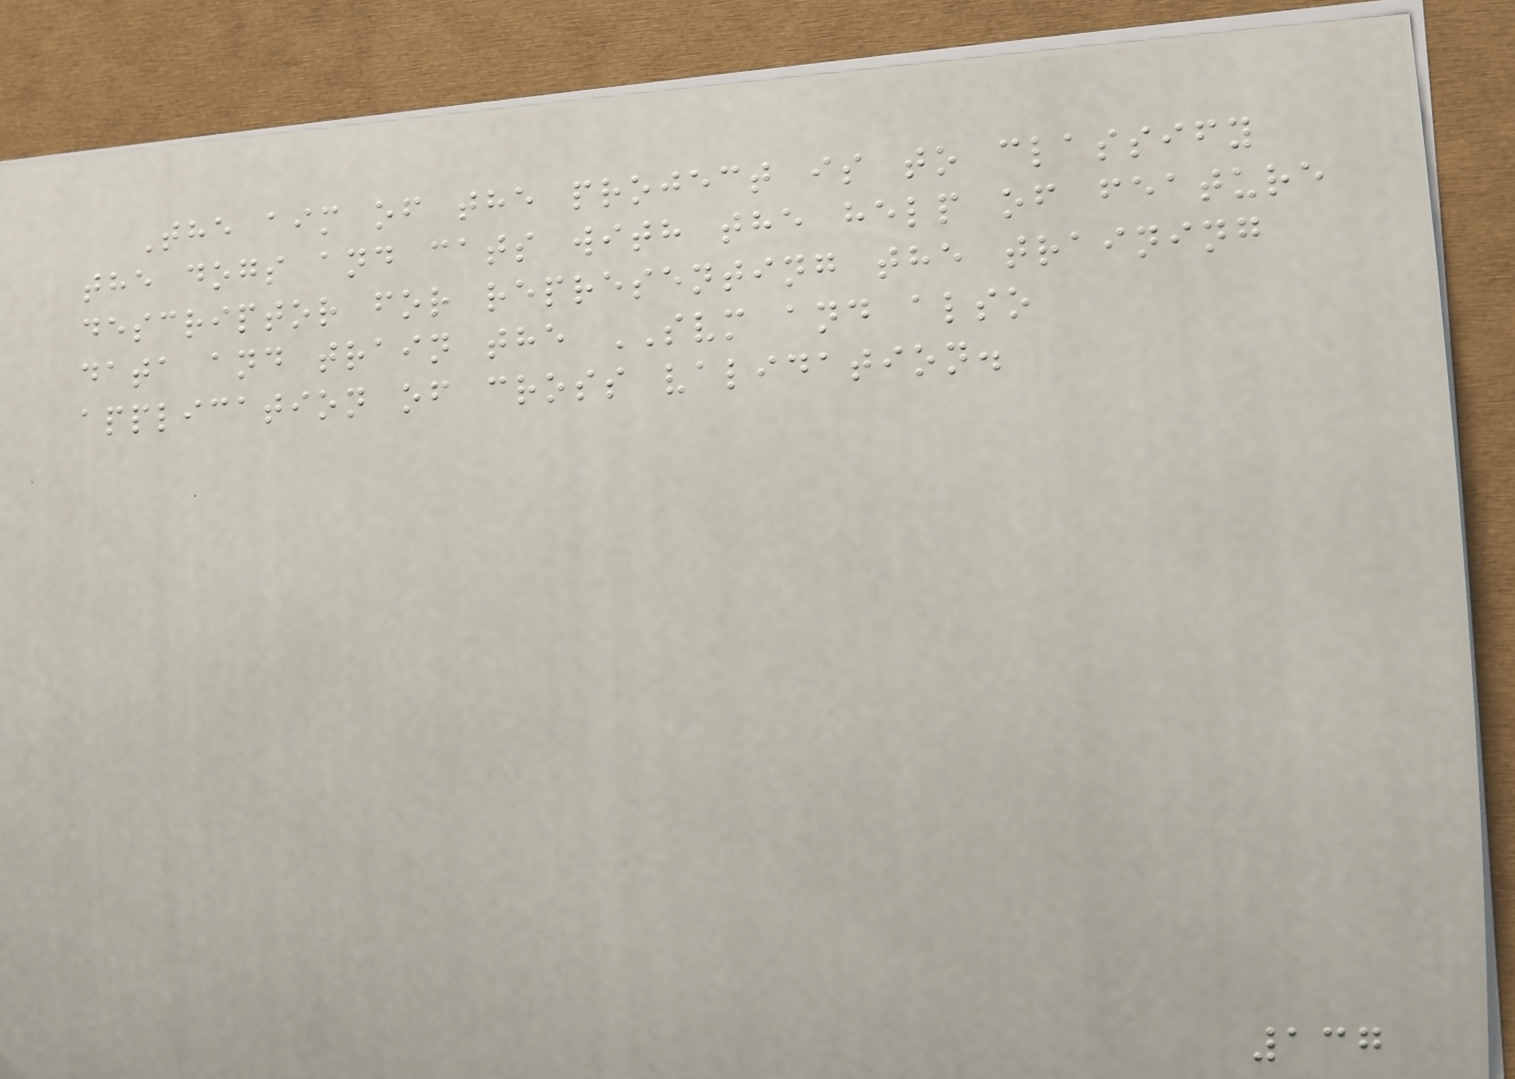The aim of the project is to classify
the dogs and cats with the help of feature
descriptor for representing the training
data and train the SVM and also
application of cross validation.
137
